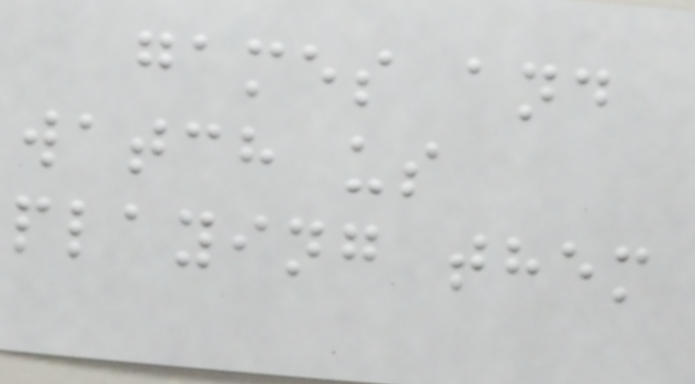games and
watch us
playing them
